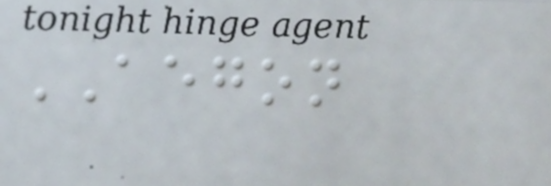AEGON
